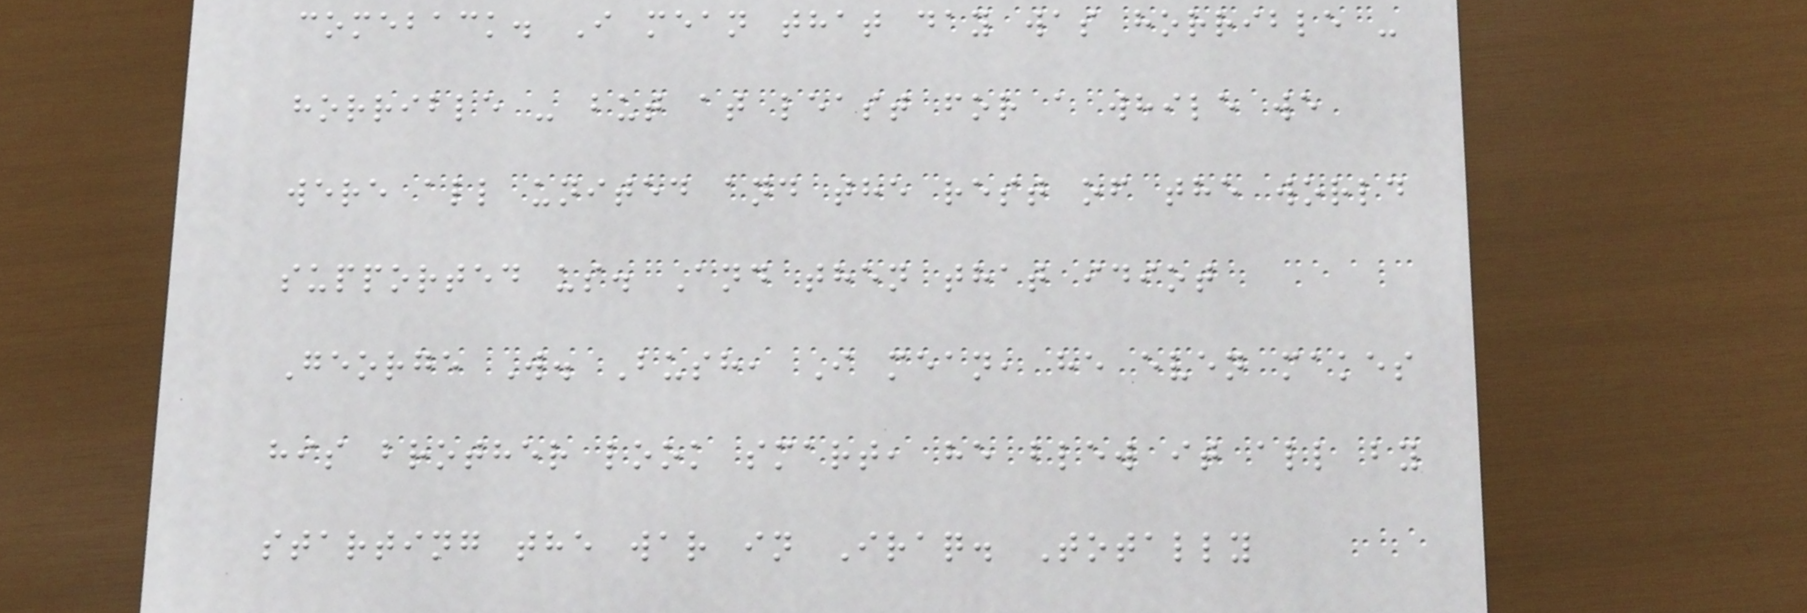comeback. I mean that day was horrible -
horrible - but at least for a while we
were all united and the rest of the world
supported us. And then that idiot
George W. Bush, I mean, he even makes
his brother look smart, he blew it all by
starting the war in Iraq. Totally
